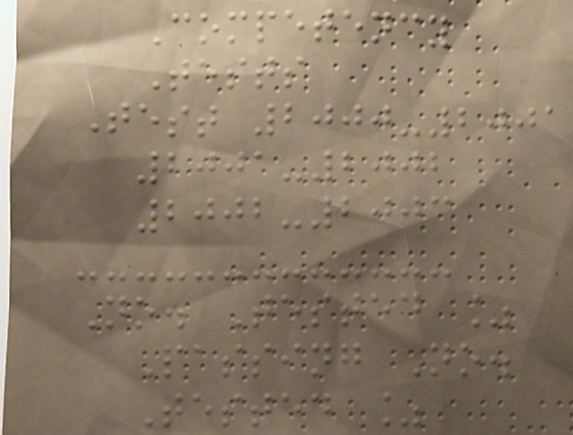Competency
Tests
Test 2000-2001
2001-2002
2002-2003
No. Tested %
Passing No.
Tested %
